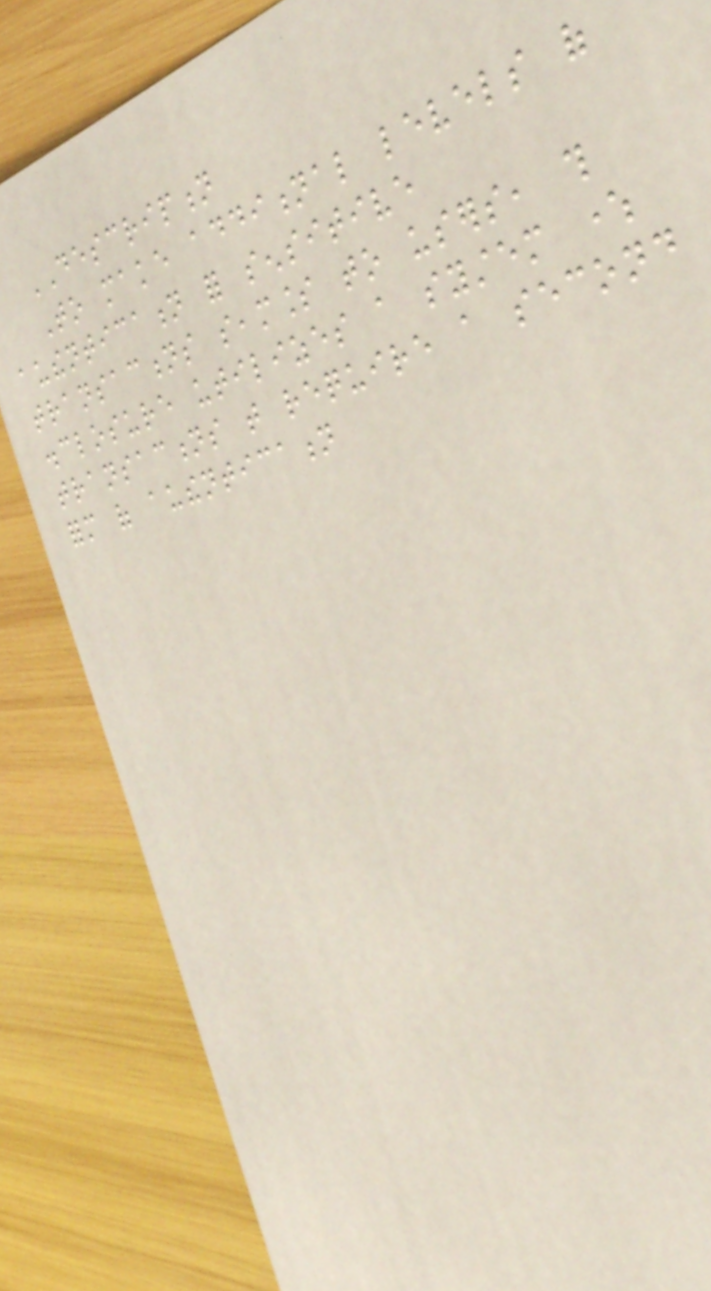DESCRIPTION
To make additional levels of
authentication for sensitive
transactions seamless to users, this
disclosure utilizes a system where
transactions that require a second
form of authentication
